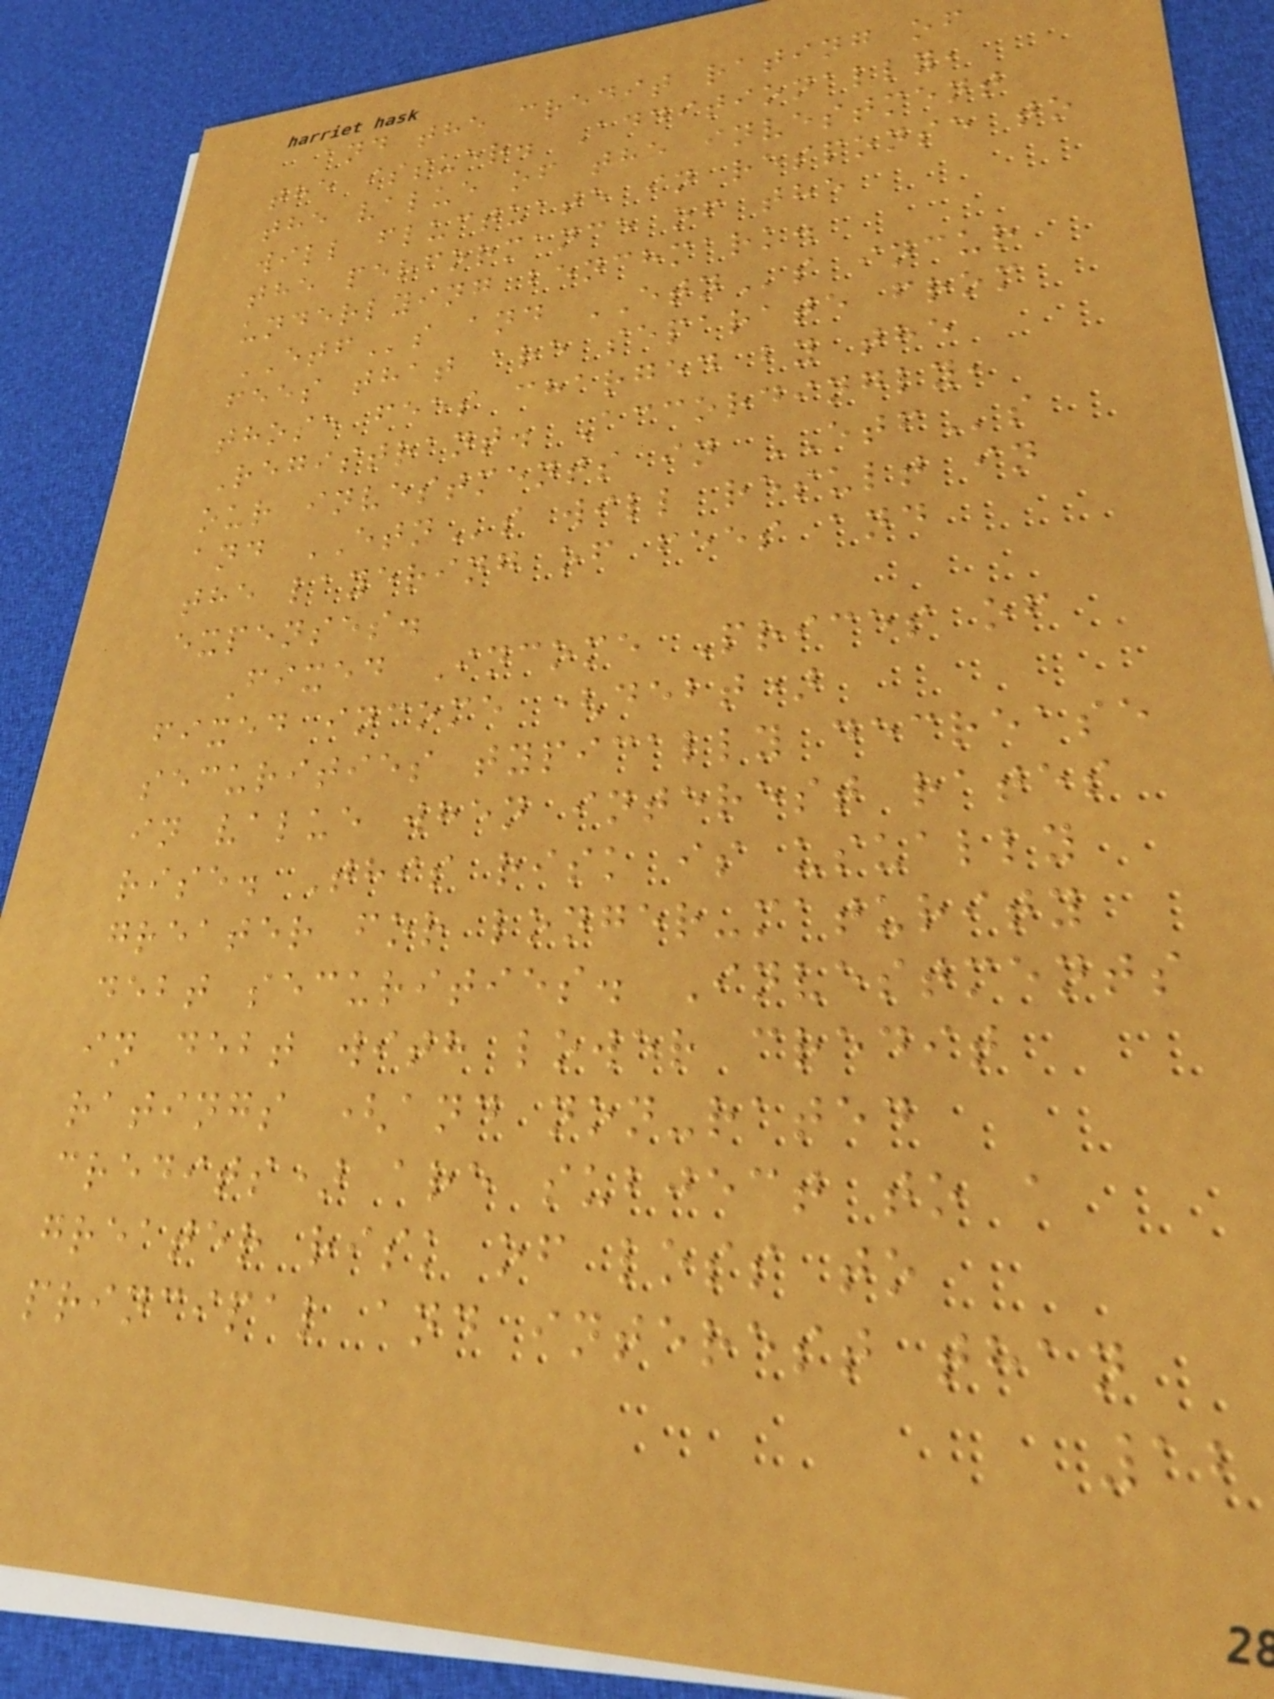and the credit rating of
the issuer. Additionally,
the value of the investment
will fluctuate in response to
the performance of the
underlying benchmark.
ETFs and ETNs incur
fees that are separate from
those fees charged by the
Registrant. Accordingly,
our investments in ETFs
and ETNs will result in
the layering of fees and
expenses.
Fixed Income Prices of
fixed income (debt)
securities typically decrease
in value when interest rates
rise. This risk is usually
greater for longer-maturity
debt securities. Investments
in debt with lower credit
ratings (and non-rated
credits) are subject to a
greater risk of loss to
principal and interest than
12
